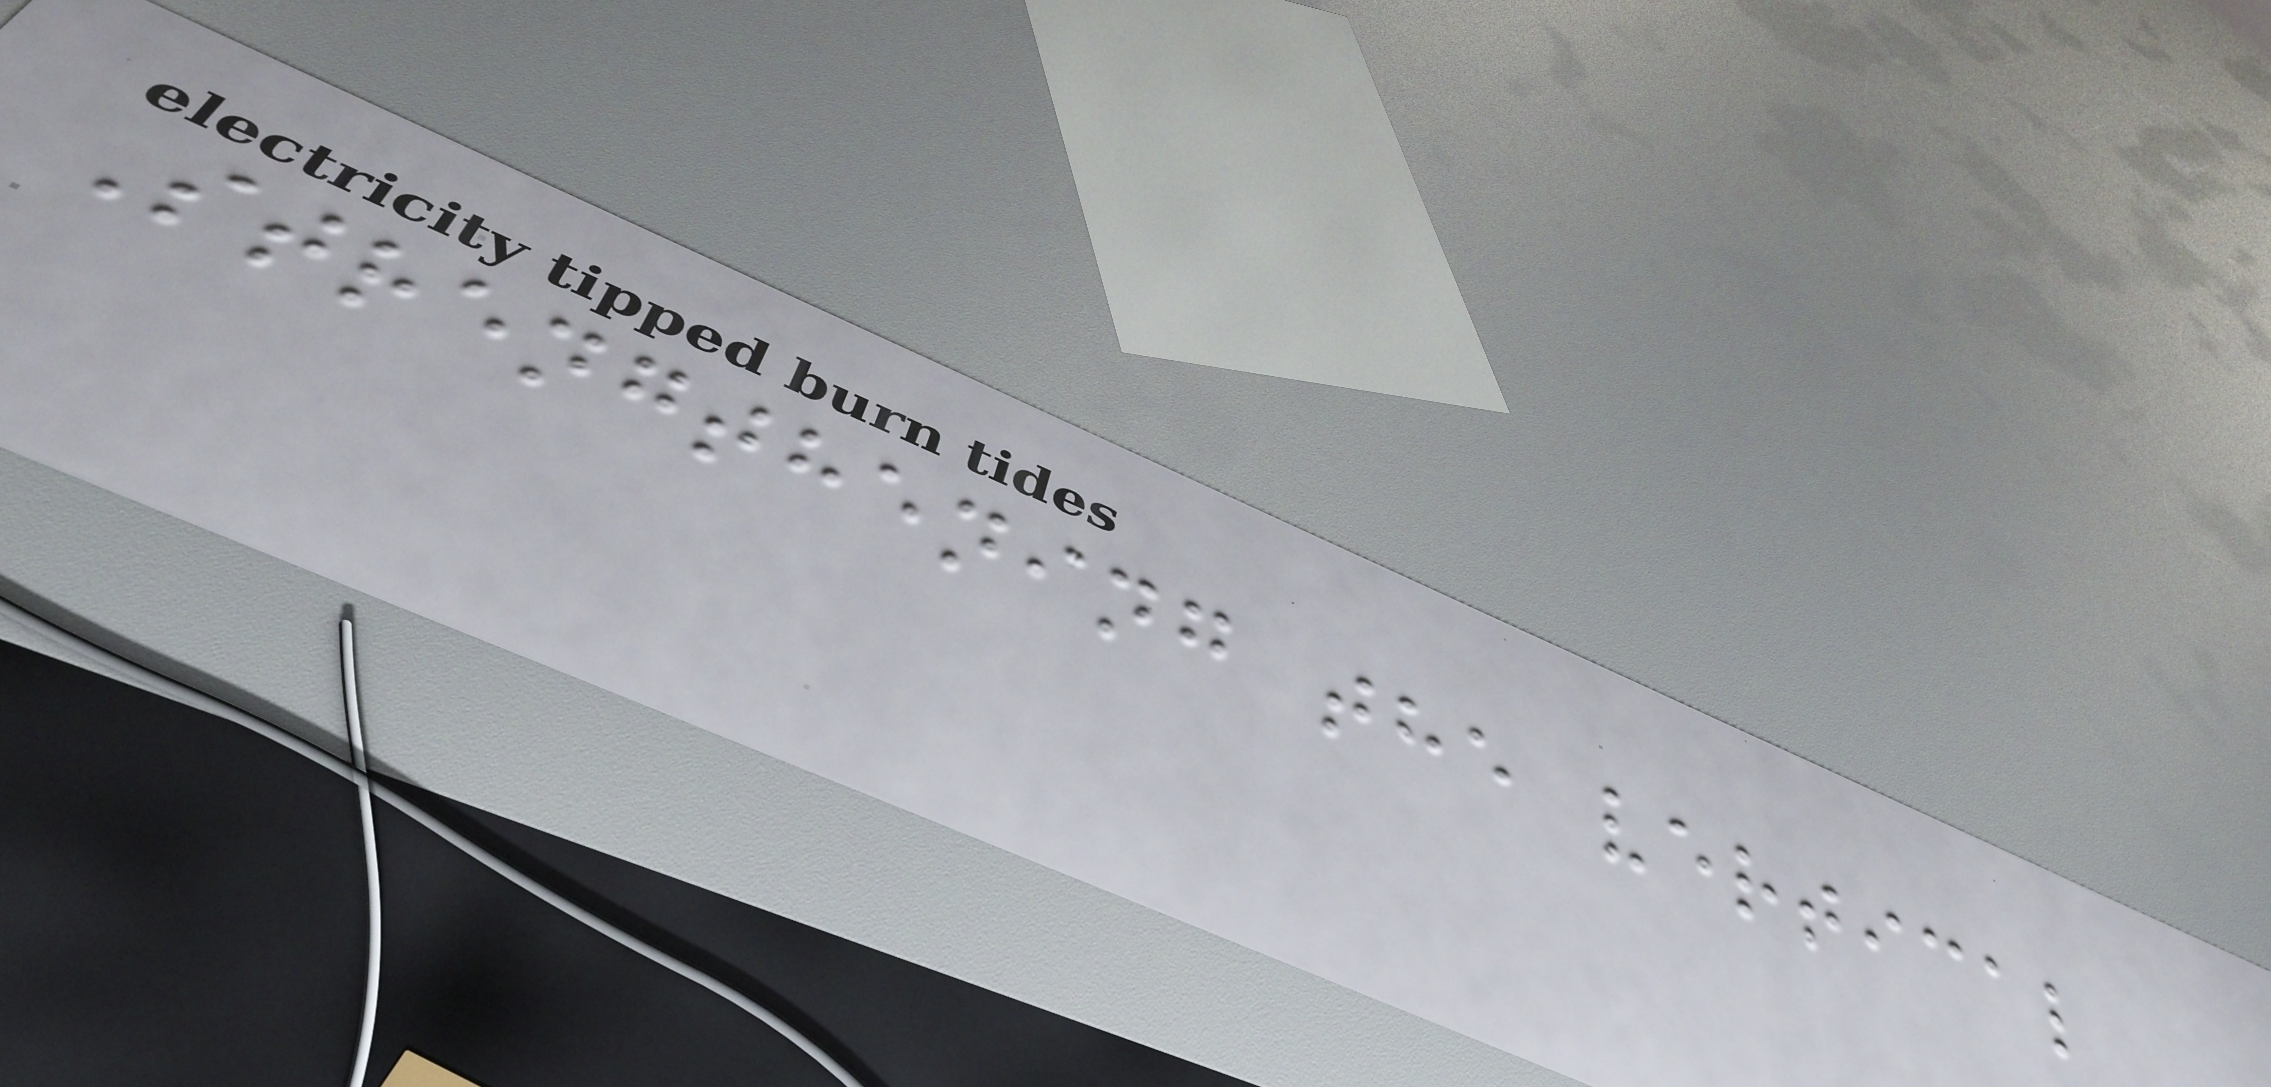Strengthening the vertical
